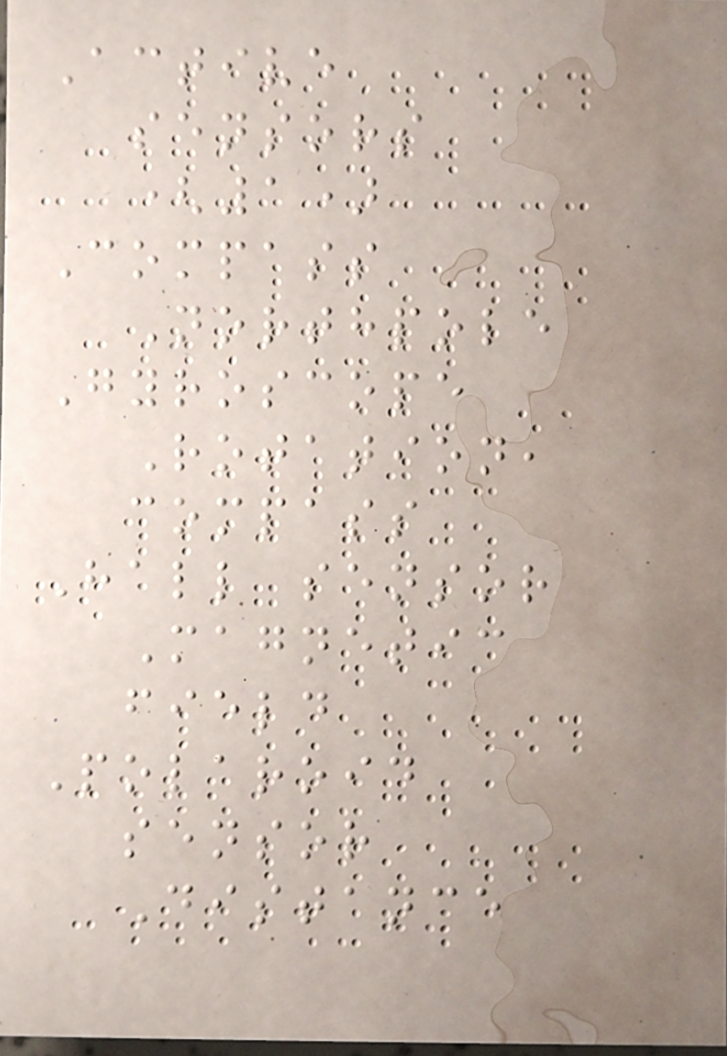Active
sensors
(1)
Compass
Northpole
Gyroscope
Rotation,
compass
Hall sensor
Magnetic
field
Polaroid
sensor
Distance
